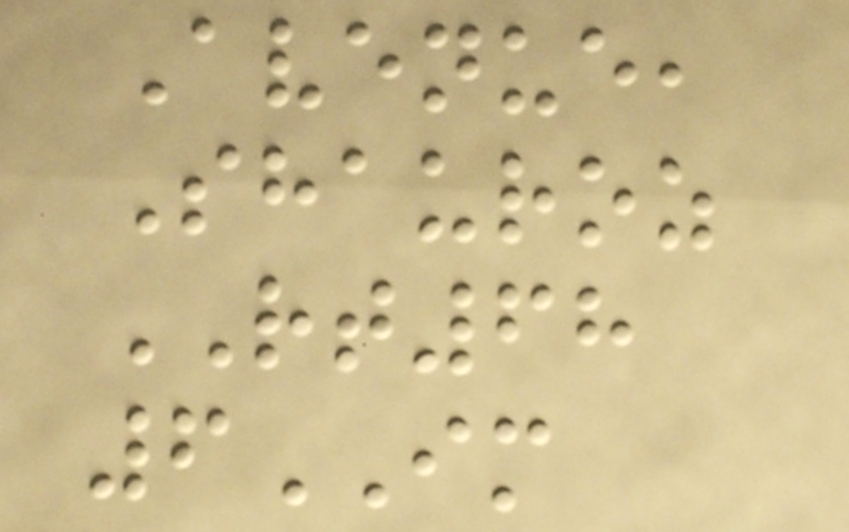Avenue,
Shauroz
RT68
6IM
